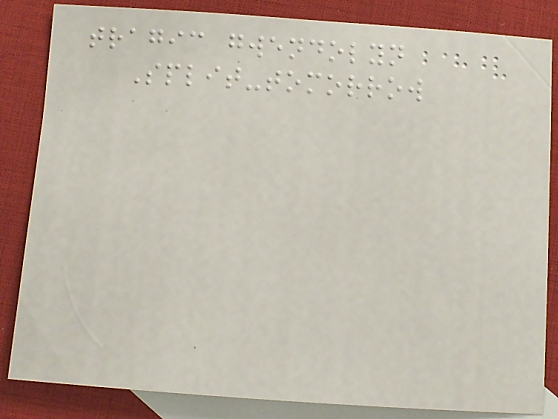tragic gwendolyn
Split-tomorrow
